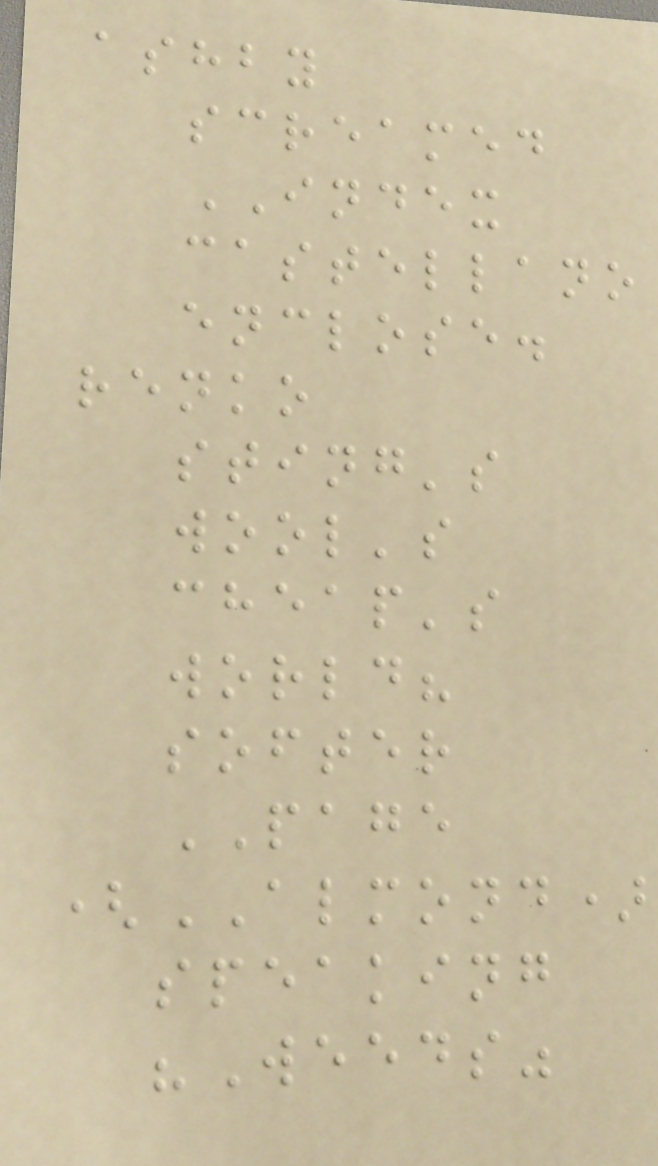ashby
screamed
INDEX
castellano
enclose.
renko
sting's
wool's
cheap's
world?
softer
PAGE
(ALMOND)
speaking
"Weeds"
